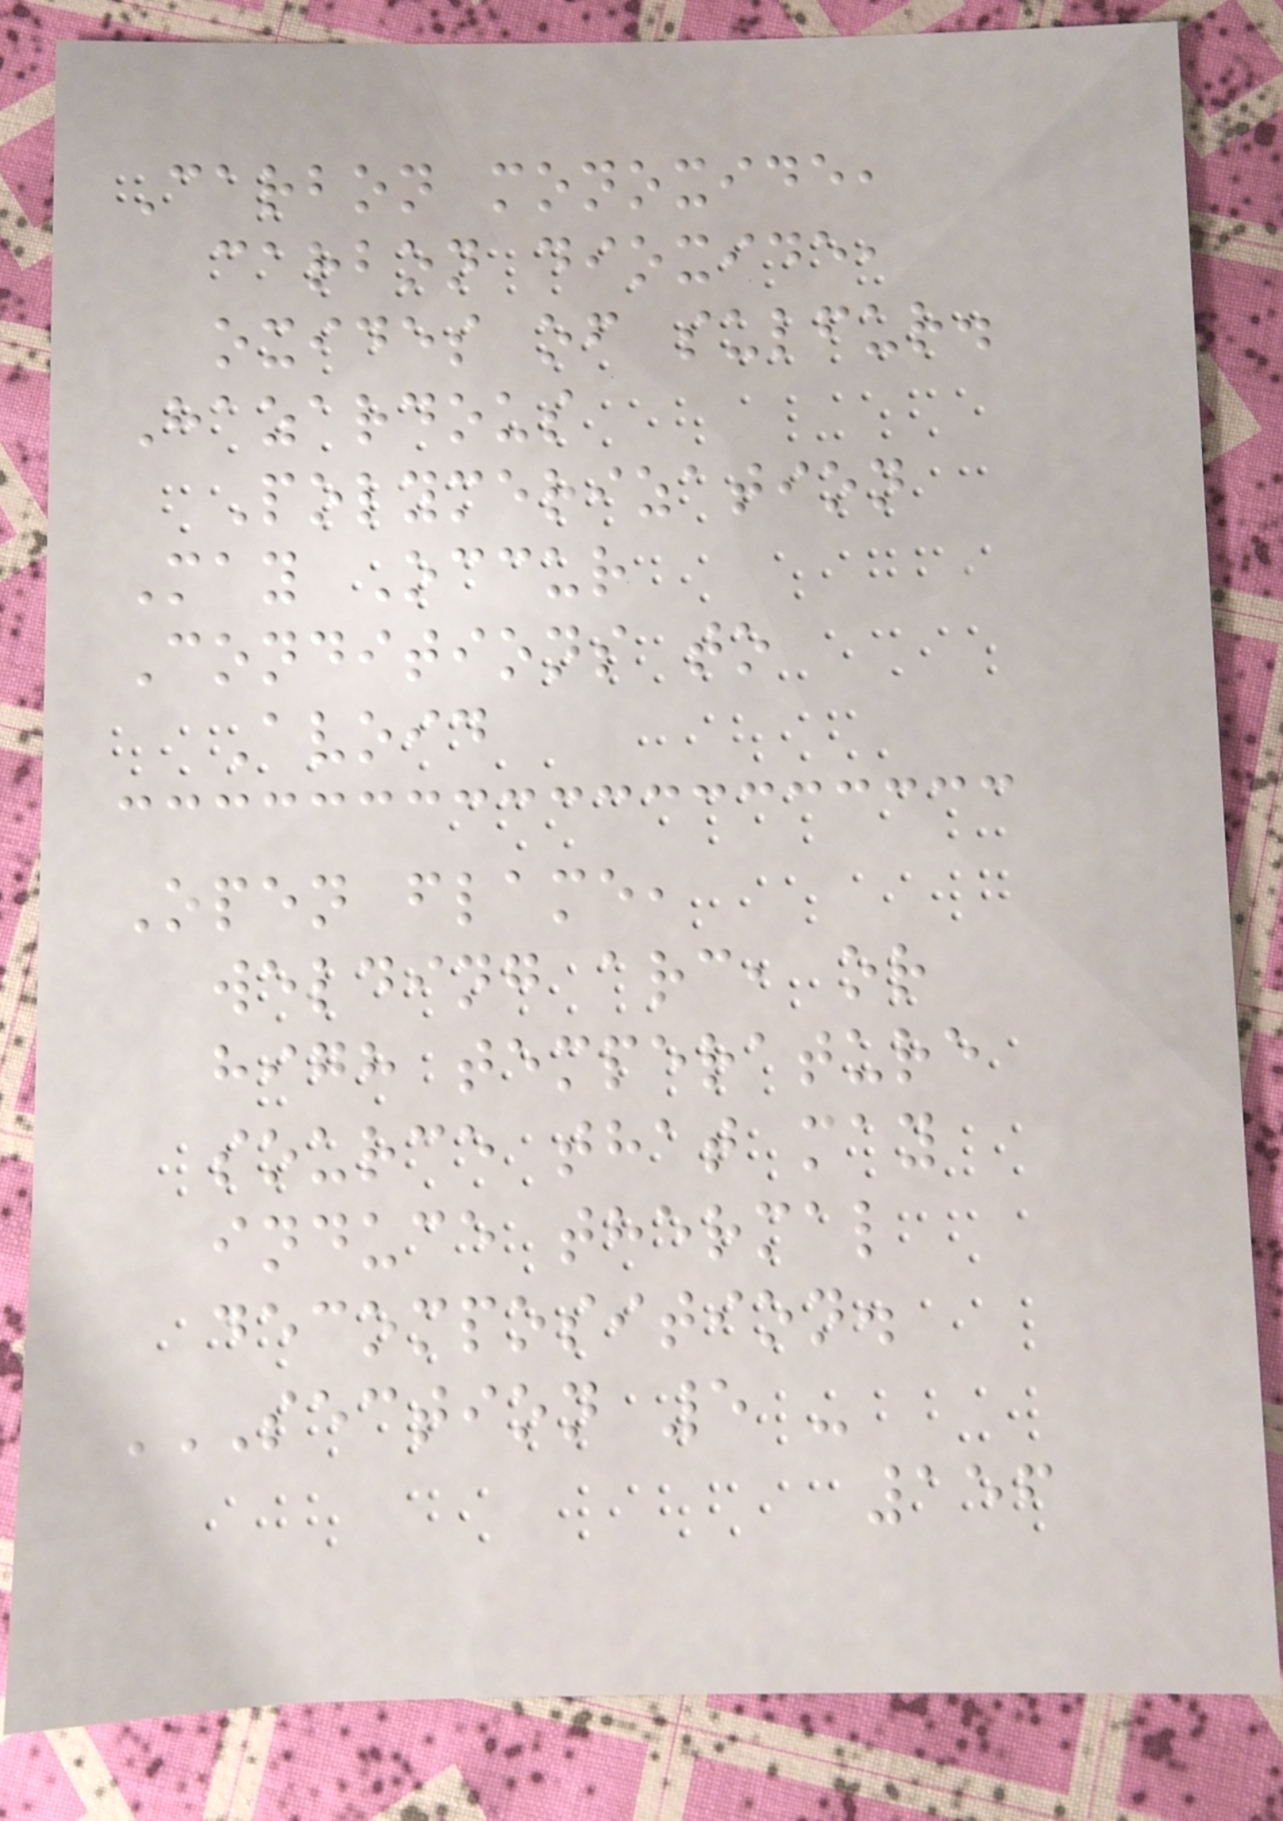Carbon monoxide,
carbon dioxide,
oxides of sulfur.
Hazardous
Polymerization
May Occur
Conditions to
Avoid
Open flame,
welding arc, or
high temperature
source that may
induce thermal
decomposition.
SECTION 5 -
156
